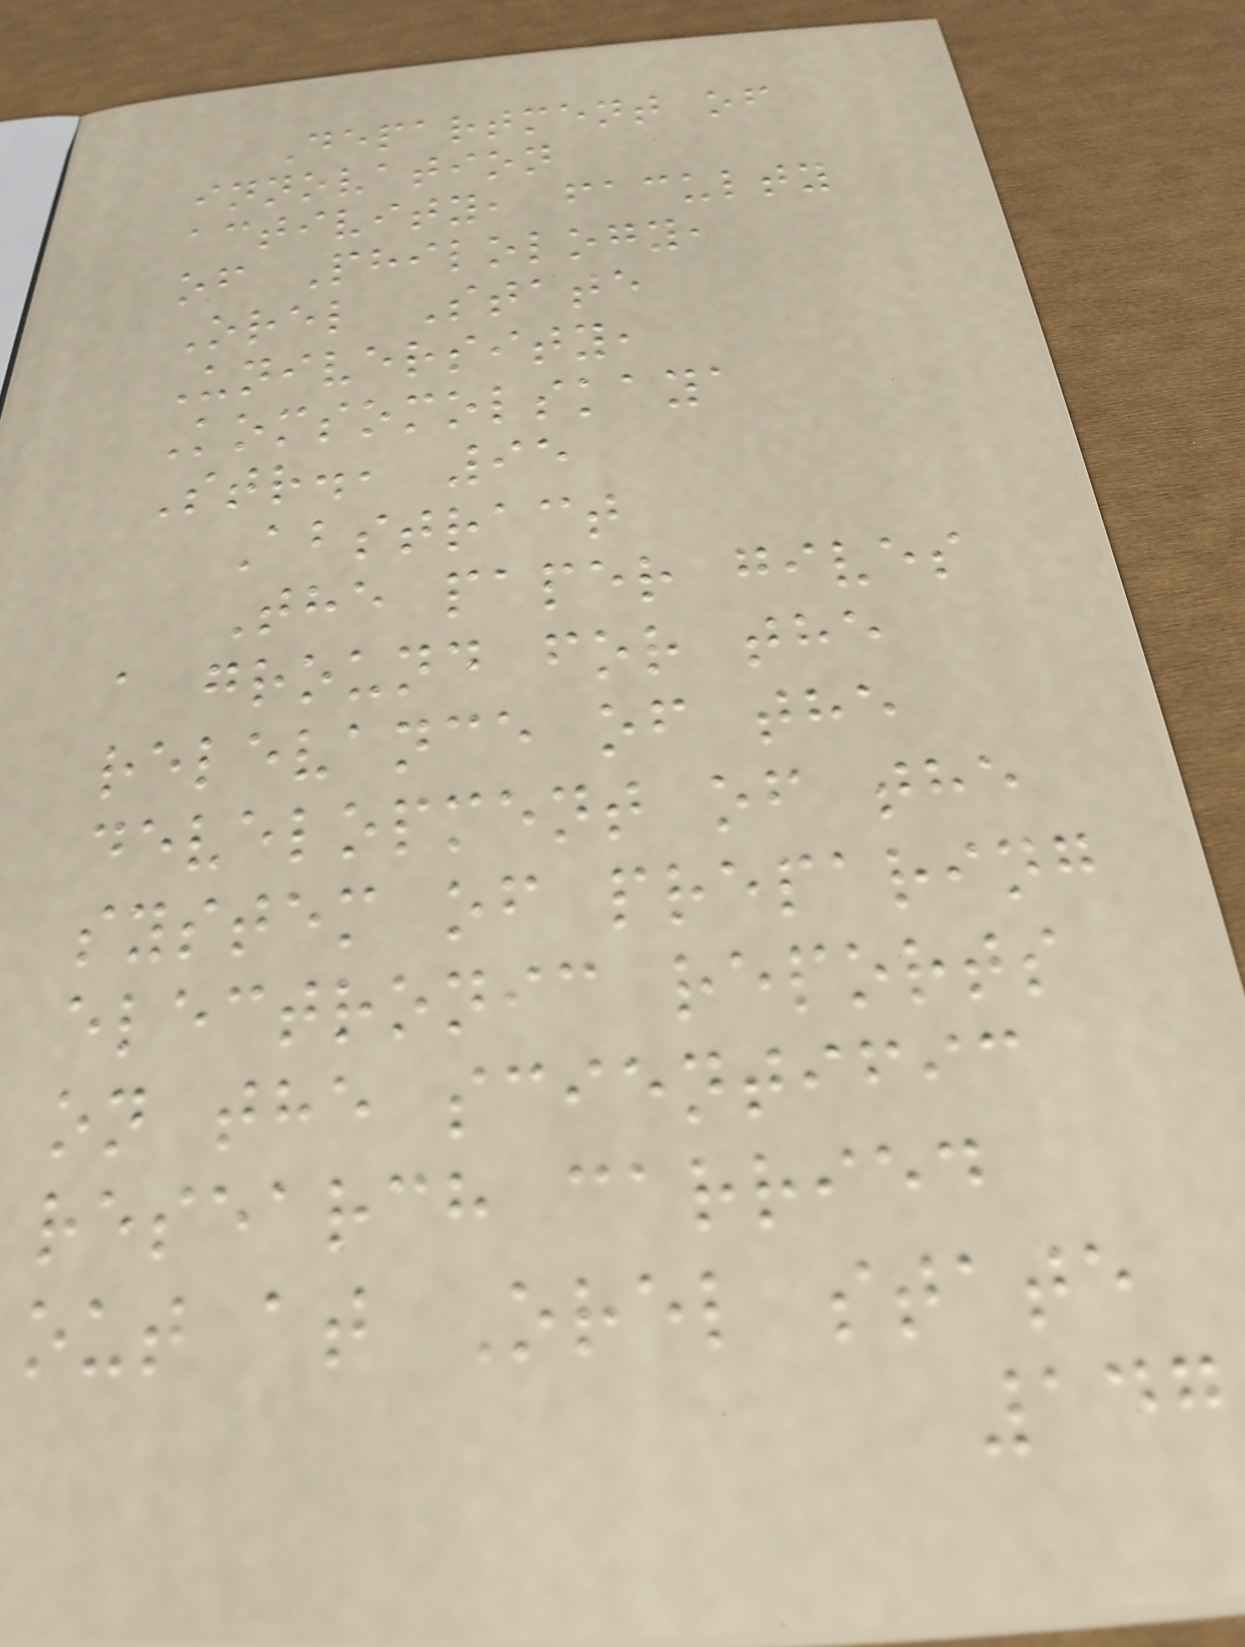Department of
innovation
activity, faculty
of Philology,
Orel State
University,
Komsomolskaya
Str., 95
Abstract
The paper gives
a ground for the
relevance of the
development of the
system of preparing
electronic reports
on the scientific
research carried
out at Orel state
147
